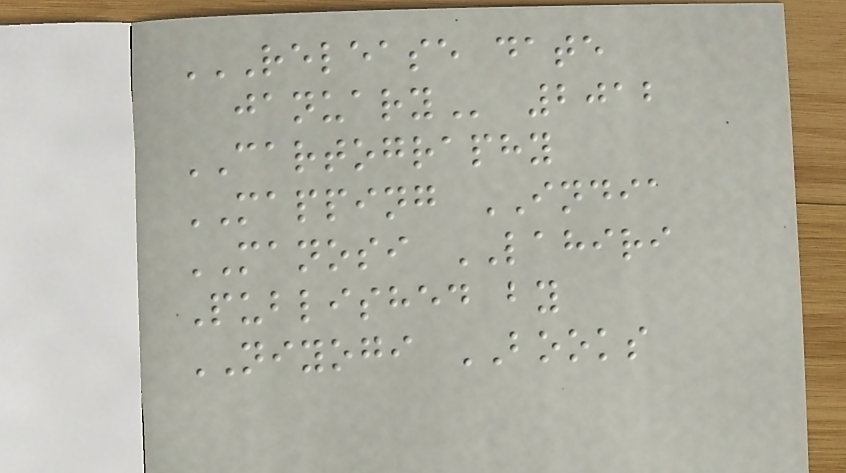RELEASE DATE
JANUARY 2012
CARTOGRAPHY
MAPPING INDIA
MANOSI LAHIRI
Published by
NIYOGI BOOKS
